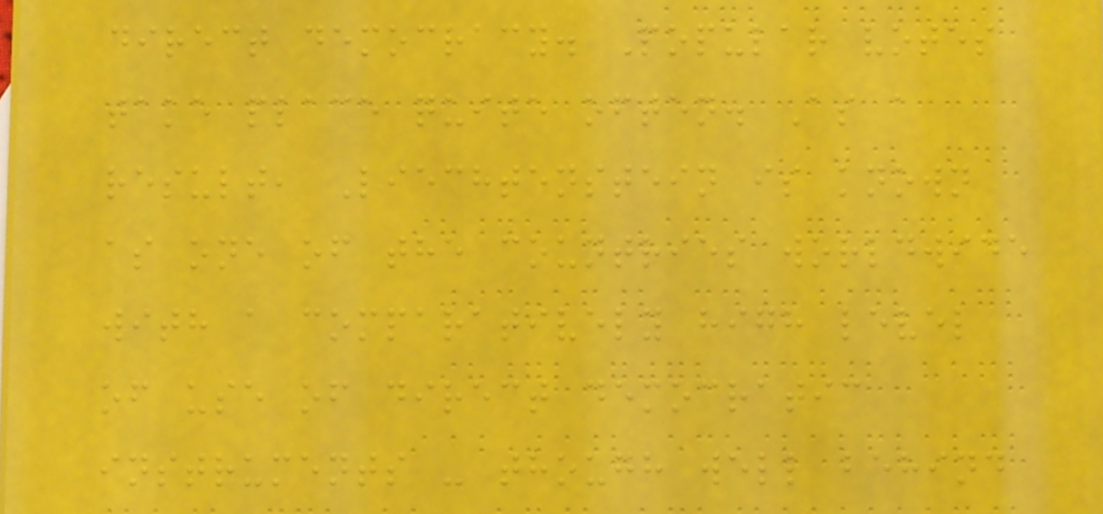direct democracy. Popular votes
take place quite often. As a
result, Liechtenstein is known
as one of the countries worldwide
with a comparatively high level
of use of direct democratic
instruments - though well behind
